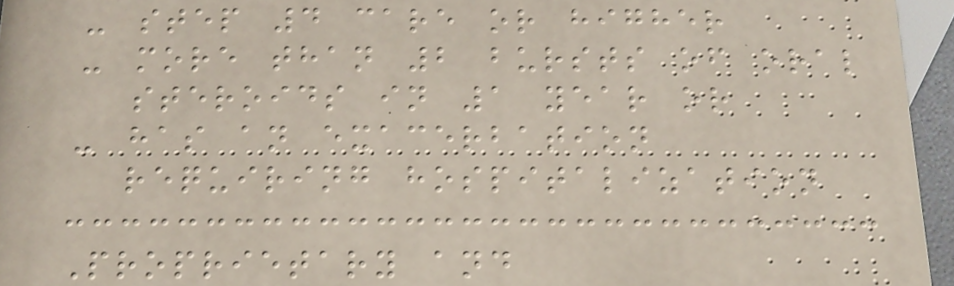- step 4 care or higher
- more than 2 bursts of oral
steroids in 1 year or
- has an exacerbation
requiring hospitalization
Proprietary and
